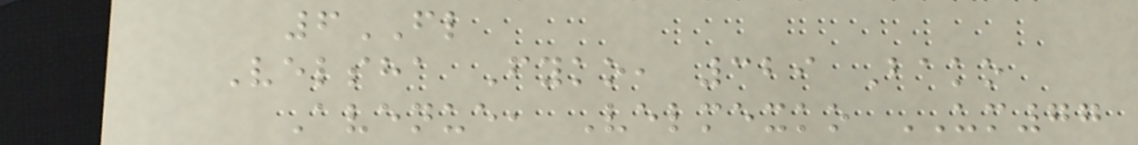6FL
Velsha Fyko, 329 Bako
Avenue, Velmexko UM77
